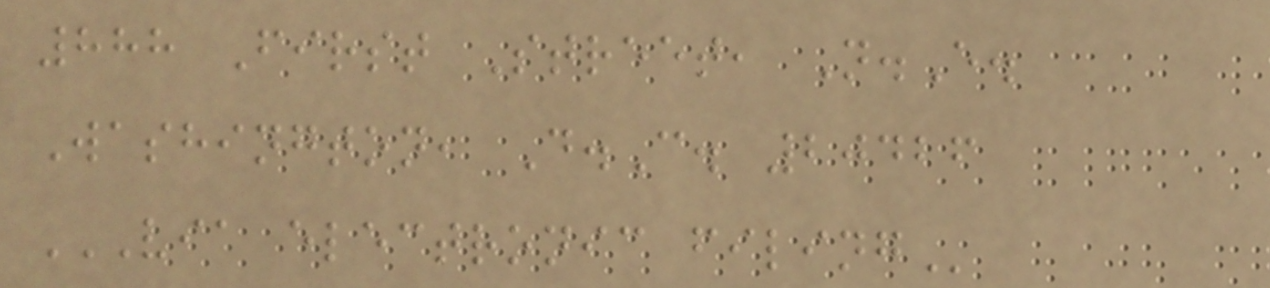888 First Street, N.E.
Washington, D.C. 20426
VIA ELECTRONIC FILING
